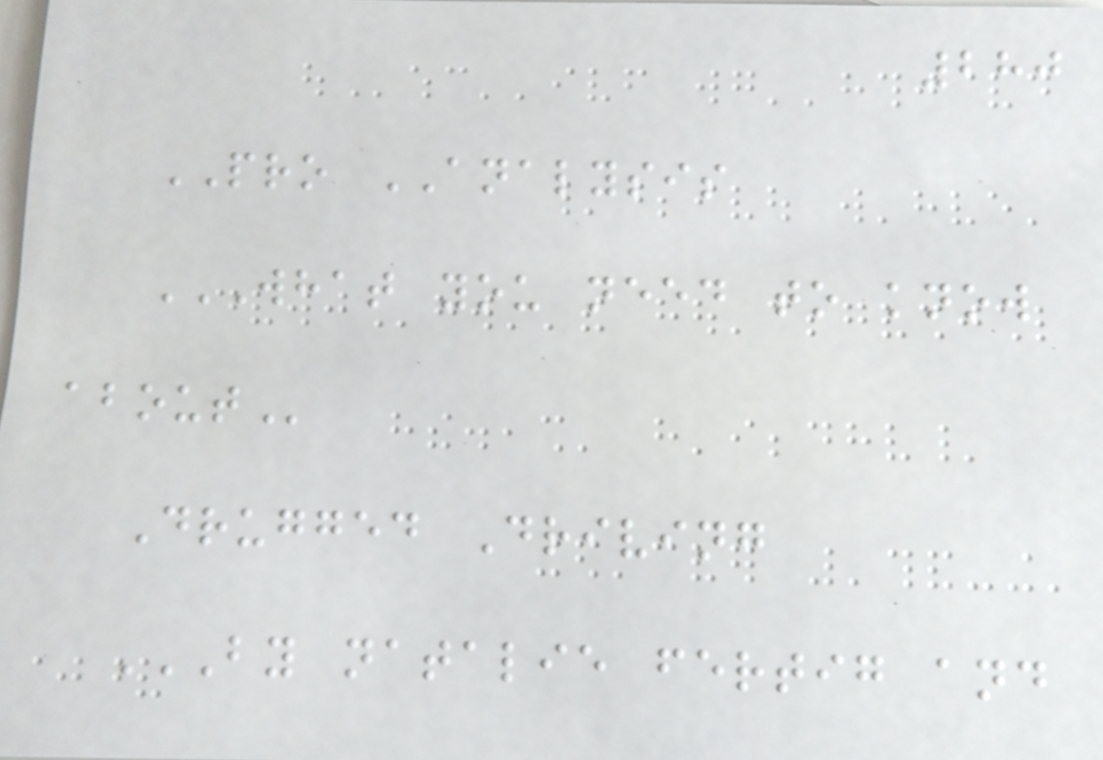280
PRO ANALYSIS
WHAT YOU NEED TO KNOW
ABOUT
Drugged Driving
BY NATALIE FERTIG AND
